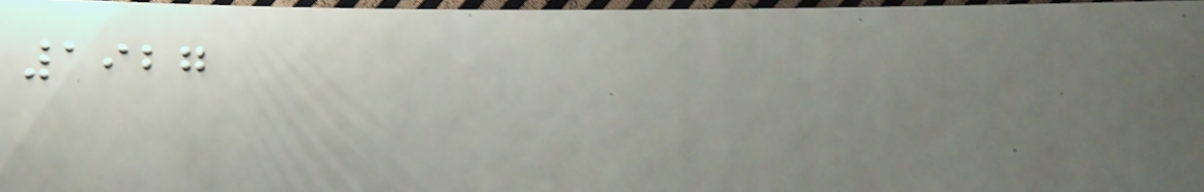1927
